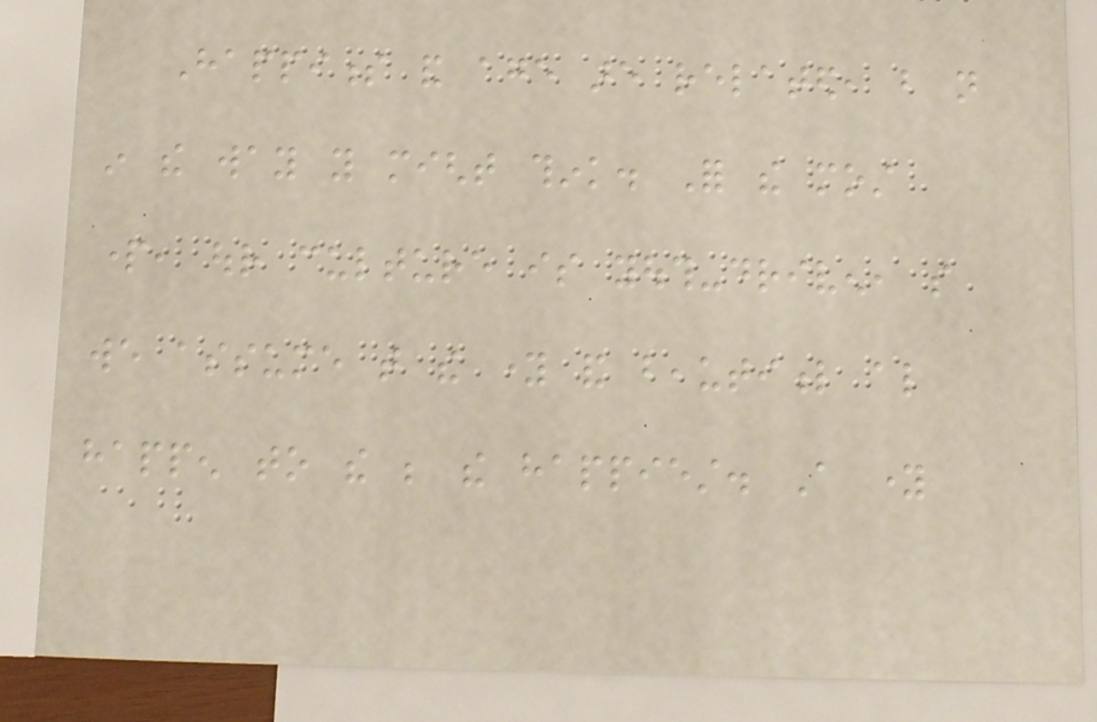Happiness and age are related, but not
in the way you might think. For the most
part, our culture is youth-driven, so
we assume that the young and beautiful also
happen to the be the happiest. A young
